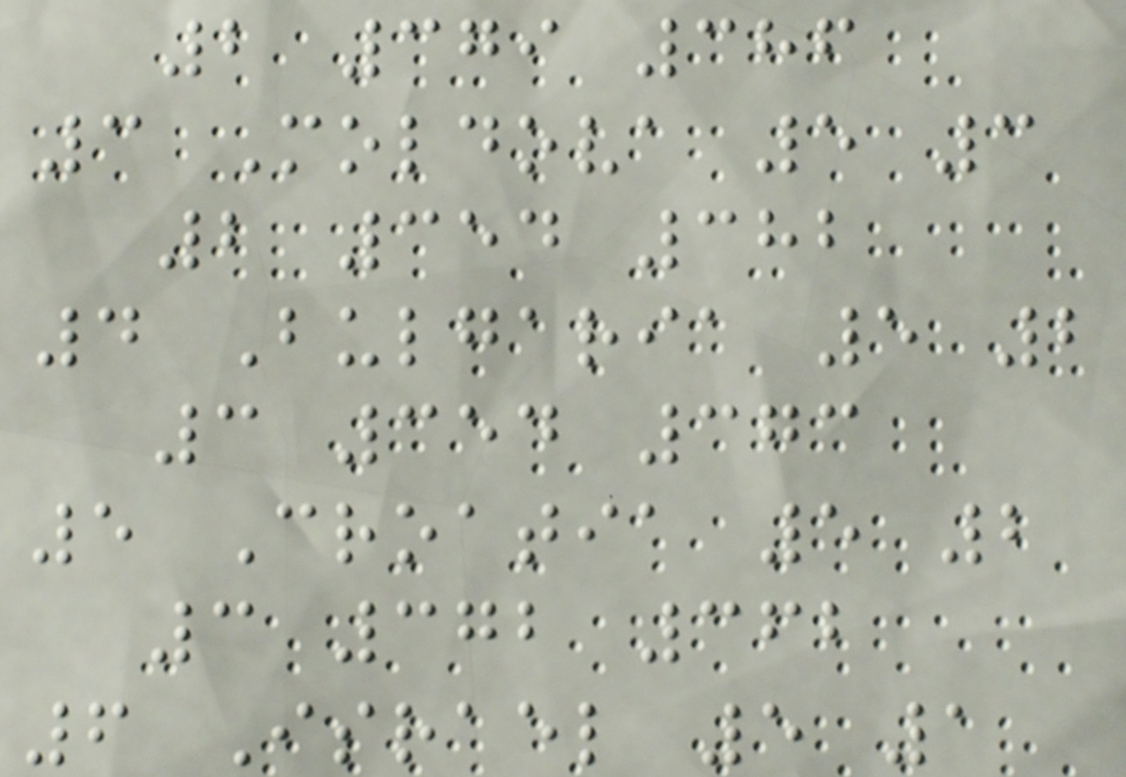2 379 386
3 Moldova 5 3
2 354 382
4 Bulgaria 5 2
3 354 373
5 Croatia 5 2
3 372 362
6 Israel 5 1
